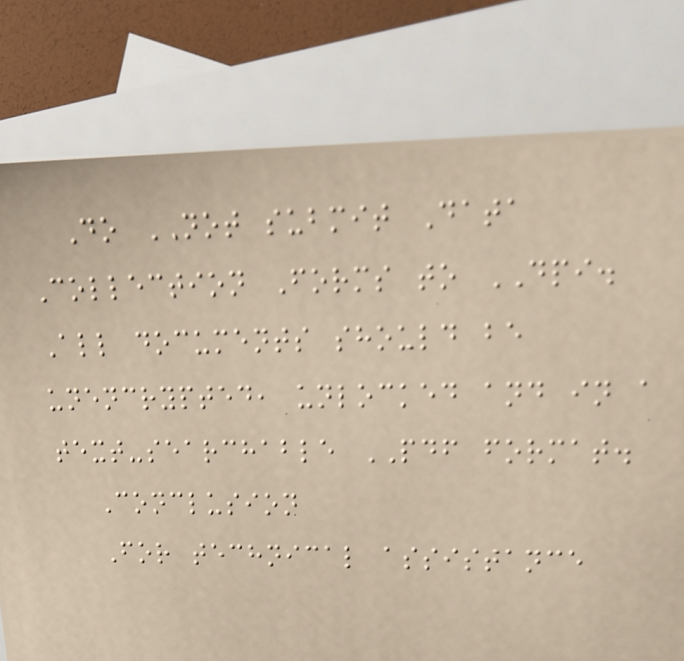Do NOT submit Data
Collection Forms to DPI.
All documents should be
unencrypted, unlocked and in a
text-searchable PDF format.
Conclusion
For technical assistance
